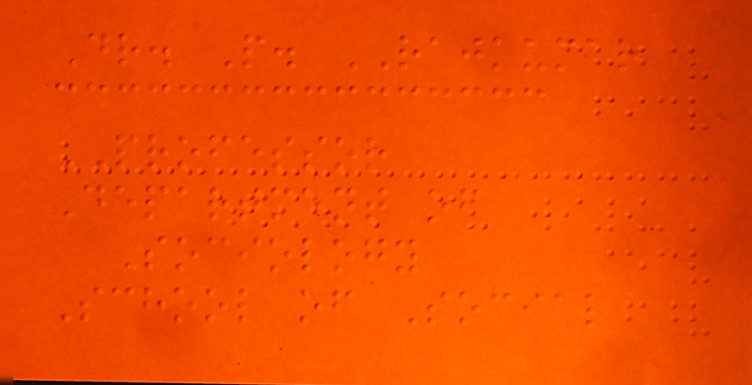Dr. P. RAJKUMAR
PROFESSOR
Department of
Sociology
School of Social
